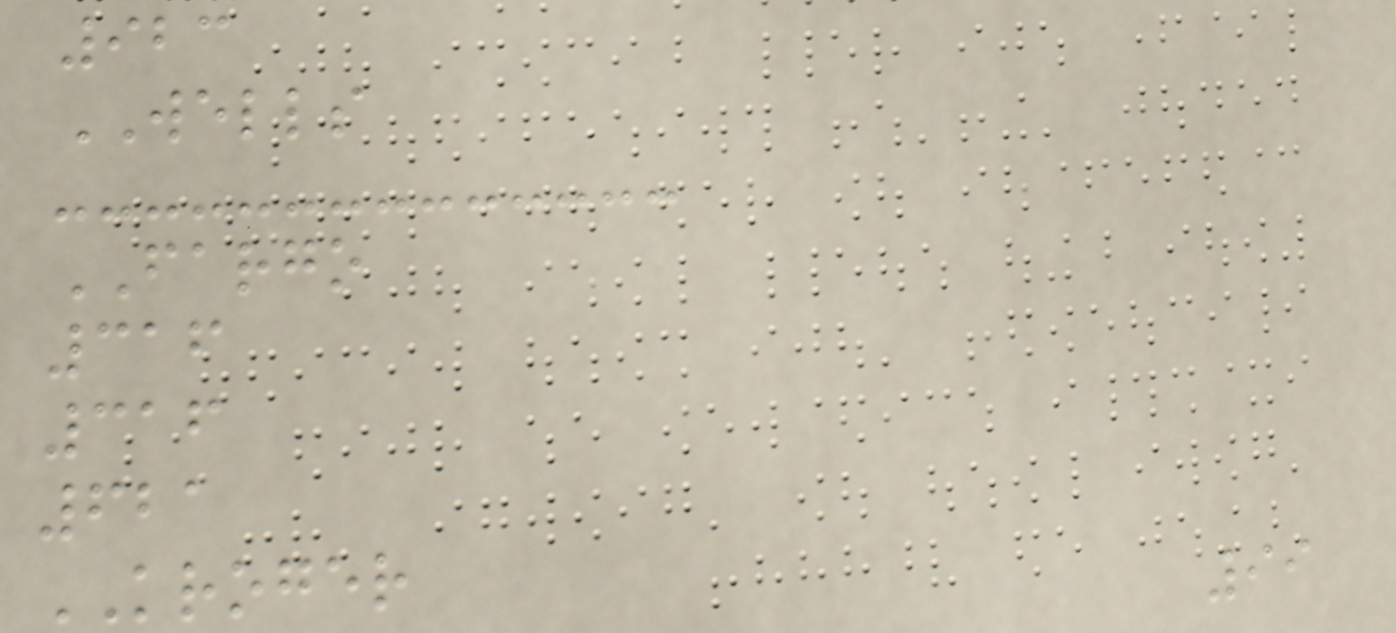923
WELLS
FARGO
316
316
621
KROGER
99
